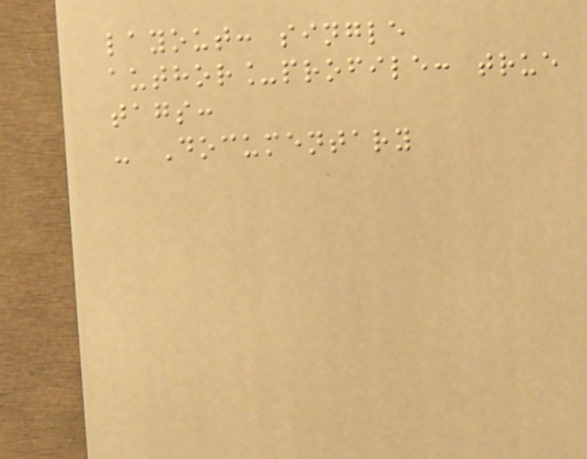layout: single
author_profile: true
tags:
- Documentary
